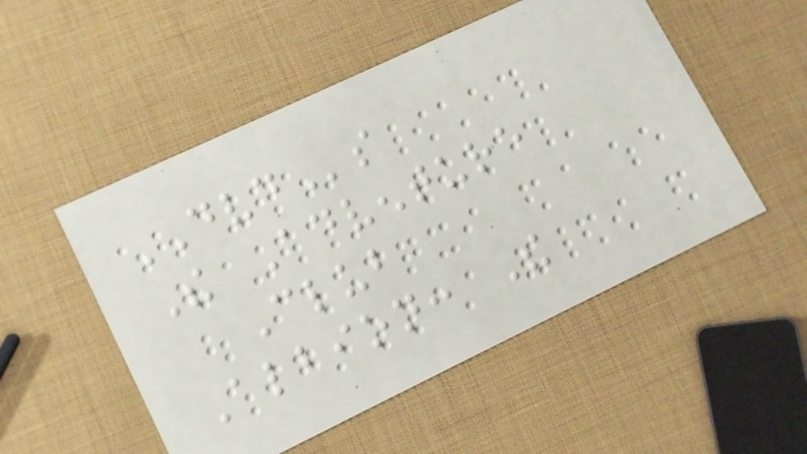DVDs
The Adventure
Club
Albion: The
